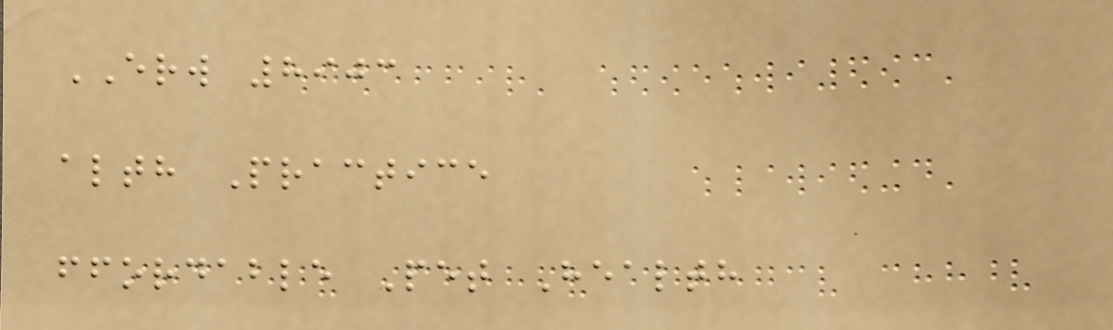ERW 8903
alth Practice
ffordable Pet Health
